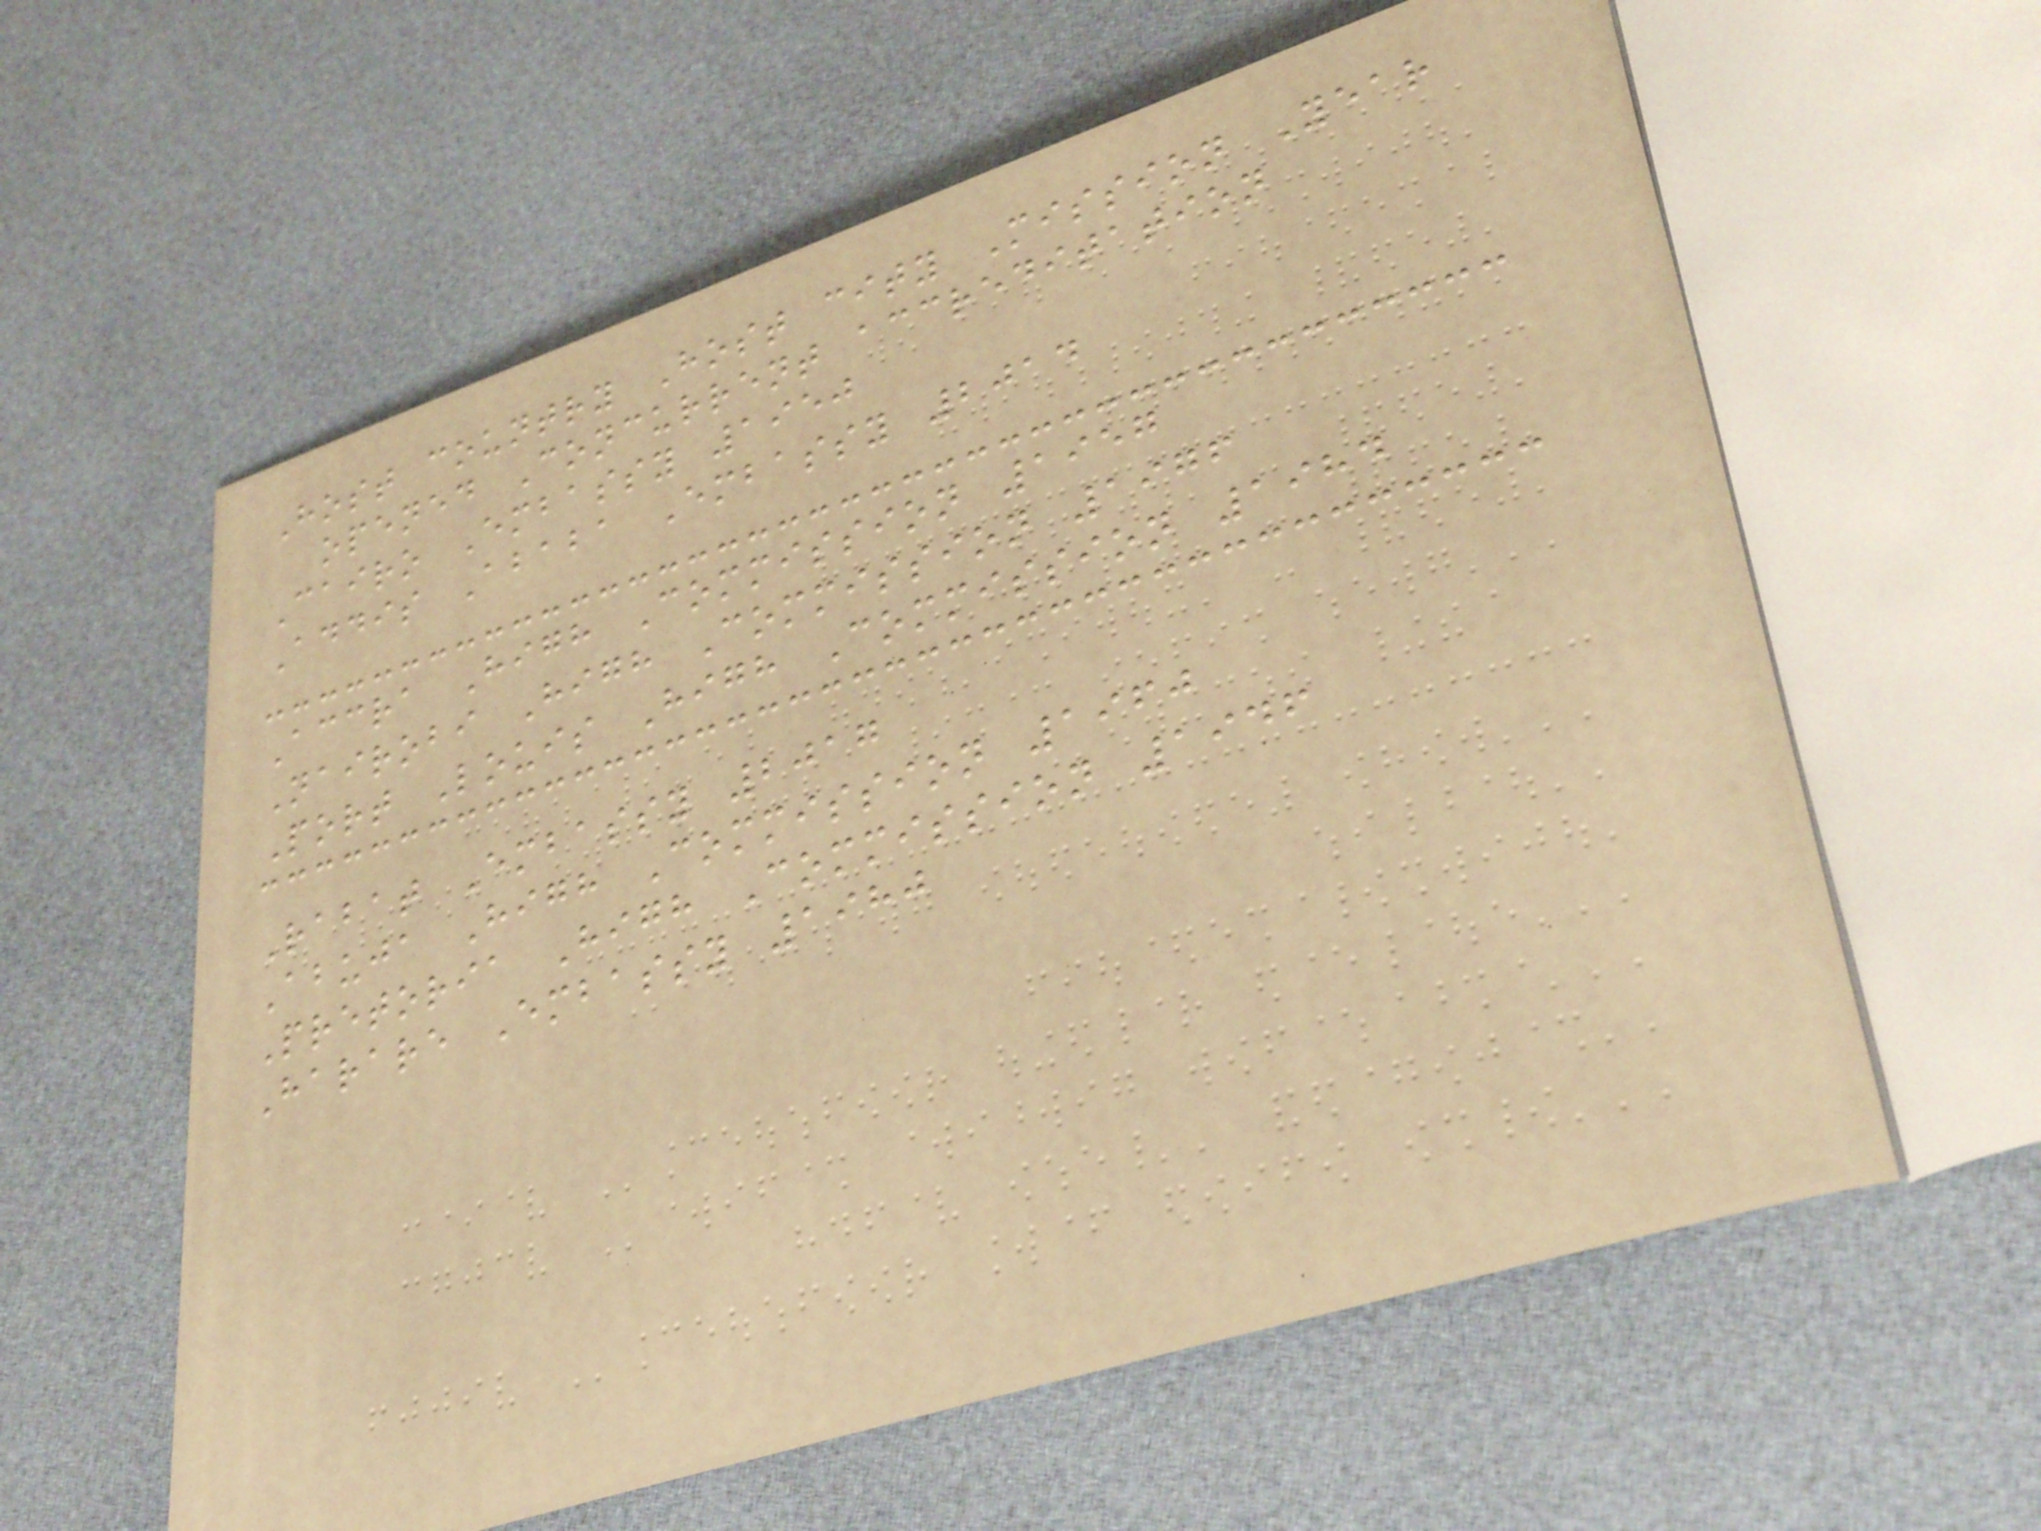Host country Host city Mission Year
opened Concurrent accreditation
Cairo Embassy 1950
Addis Ababa Embassy 2014
Accra High Commission 1957
Nairobi High Commission 1976
Port Louis High Commission 1984
Rabat Embassy 2017
Abuja High Commission 1960
Pretoria High Commission 1946
Harare Embassy 1980
